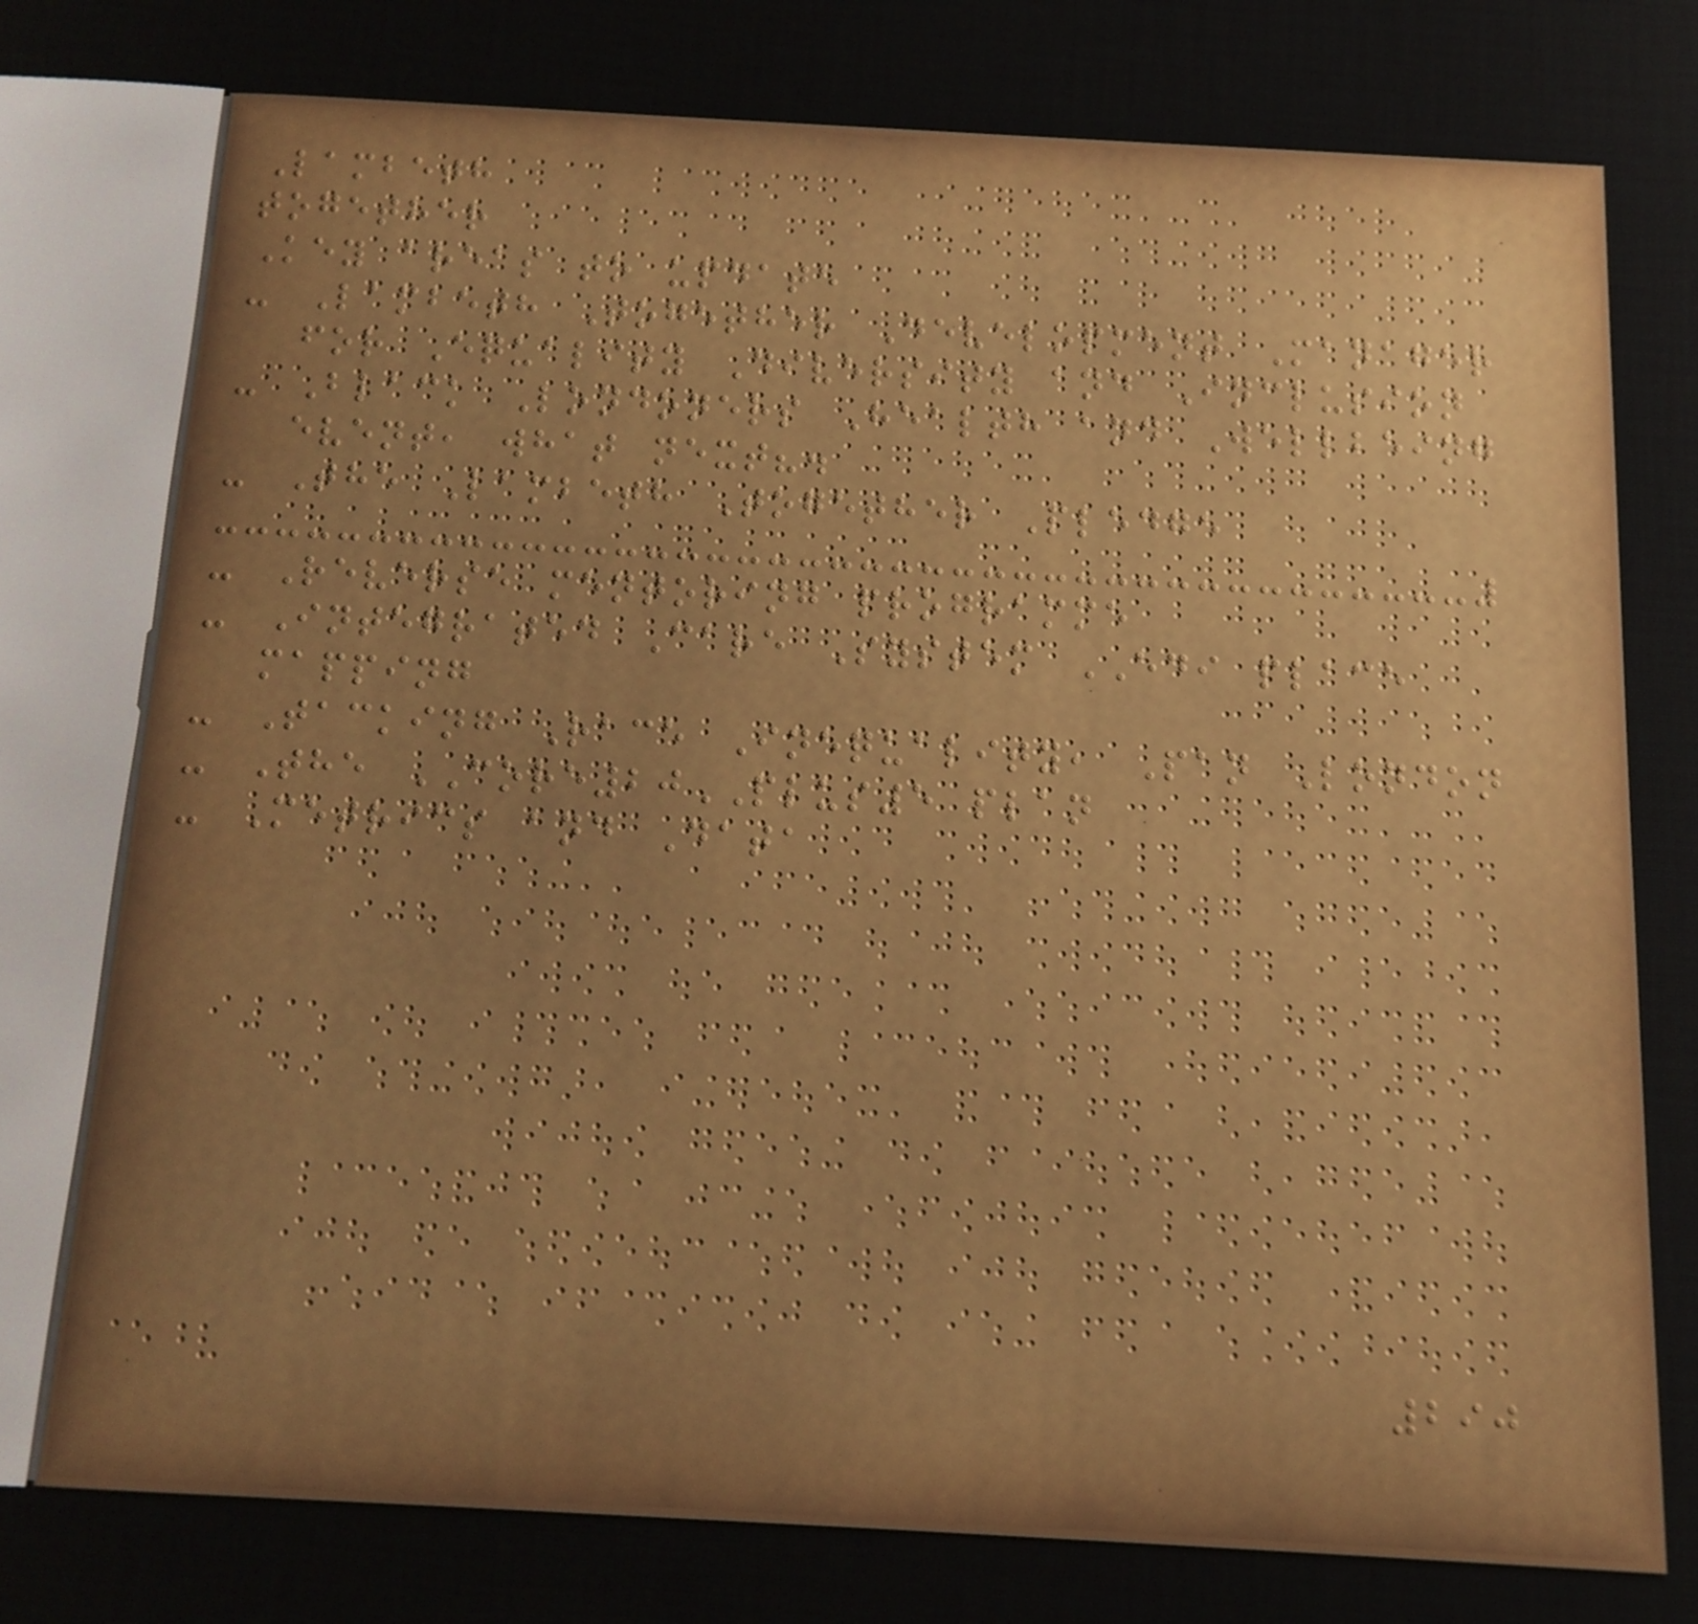Lambeth
together
Key areas to update
- Lambeth Together Development Manager
for Equality Diversity and Inclusion
- Black Londoners Health and Wellbeing
event, what next?.
- The Lambeth Together Pledge
- Reverse mentoring programme
- Integrated Care System EDI place
mapping
- Tacking Race Inequality, Pan London
- The CORE20PLUS5 plan
- Metrics and Data
290
